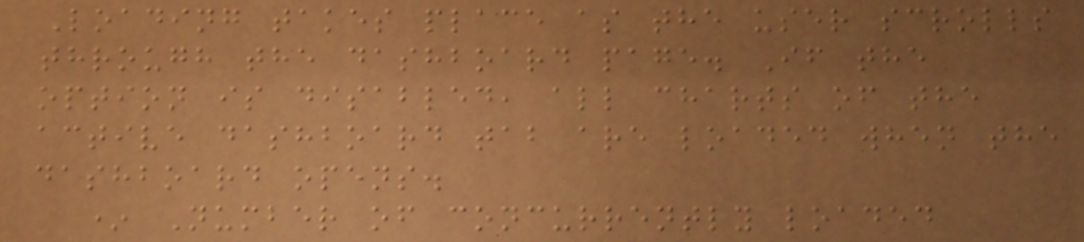Loading takes place as the user scrolls
through the dashboard page. If the
option is disabled, all charts of the
active dashboard tab are loaded when the
dashboard opens.
* Number of concurrently loaded
